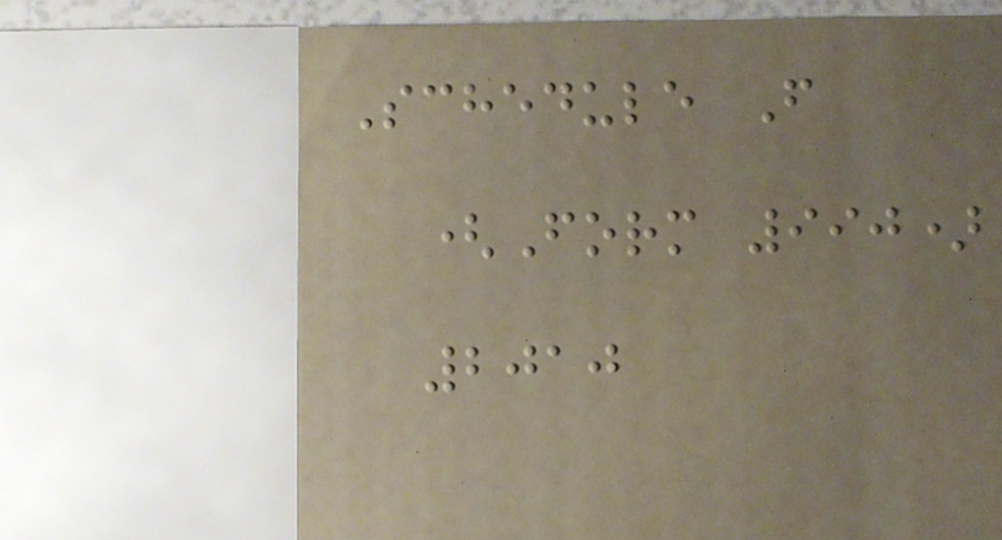Schedule F
(Form 990)
2010
